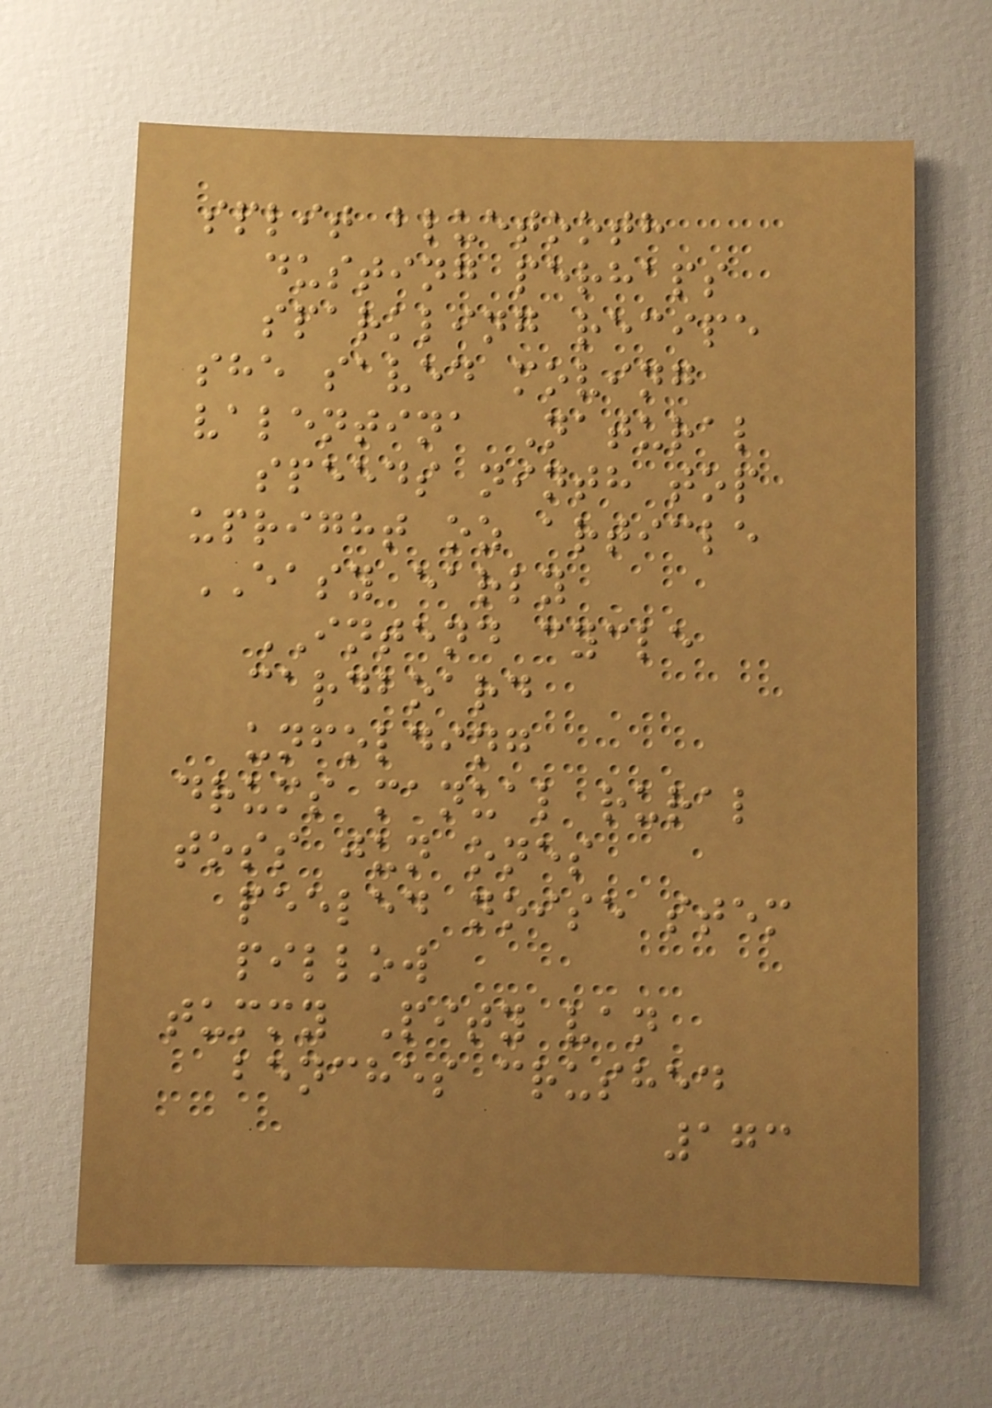split bluetooth
dusting perhaps
sparkling recipe
she saved moving
valentina Natural
speeds ninth top
upright oz article
EASY early
INTEND cycle
cardboard
unfolding
drums manual rural
toss jun ones
peeled noise stem
pillow
tummy Pity van
benches crushed
173
